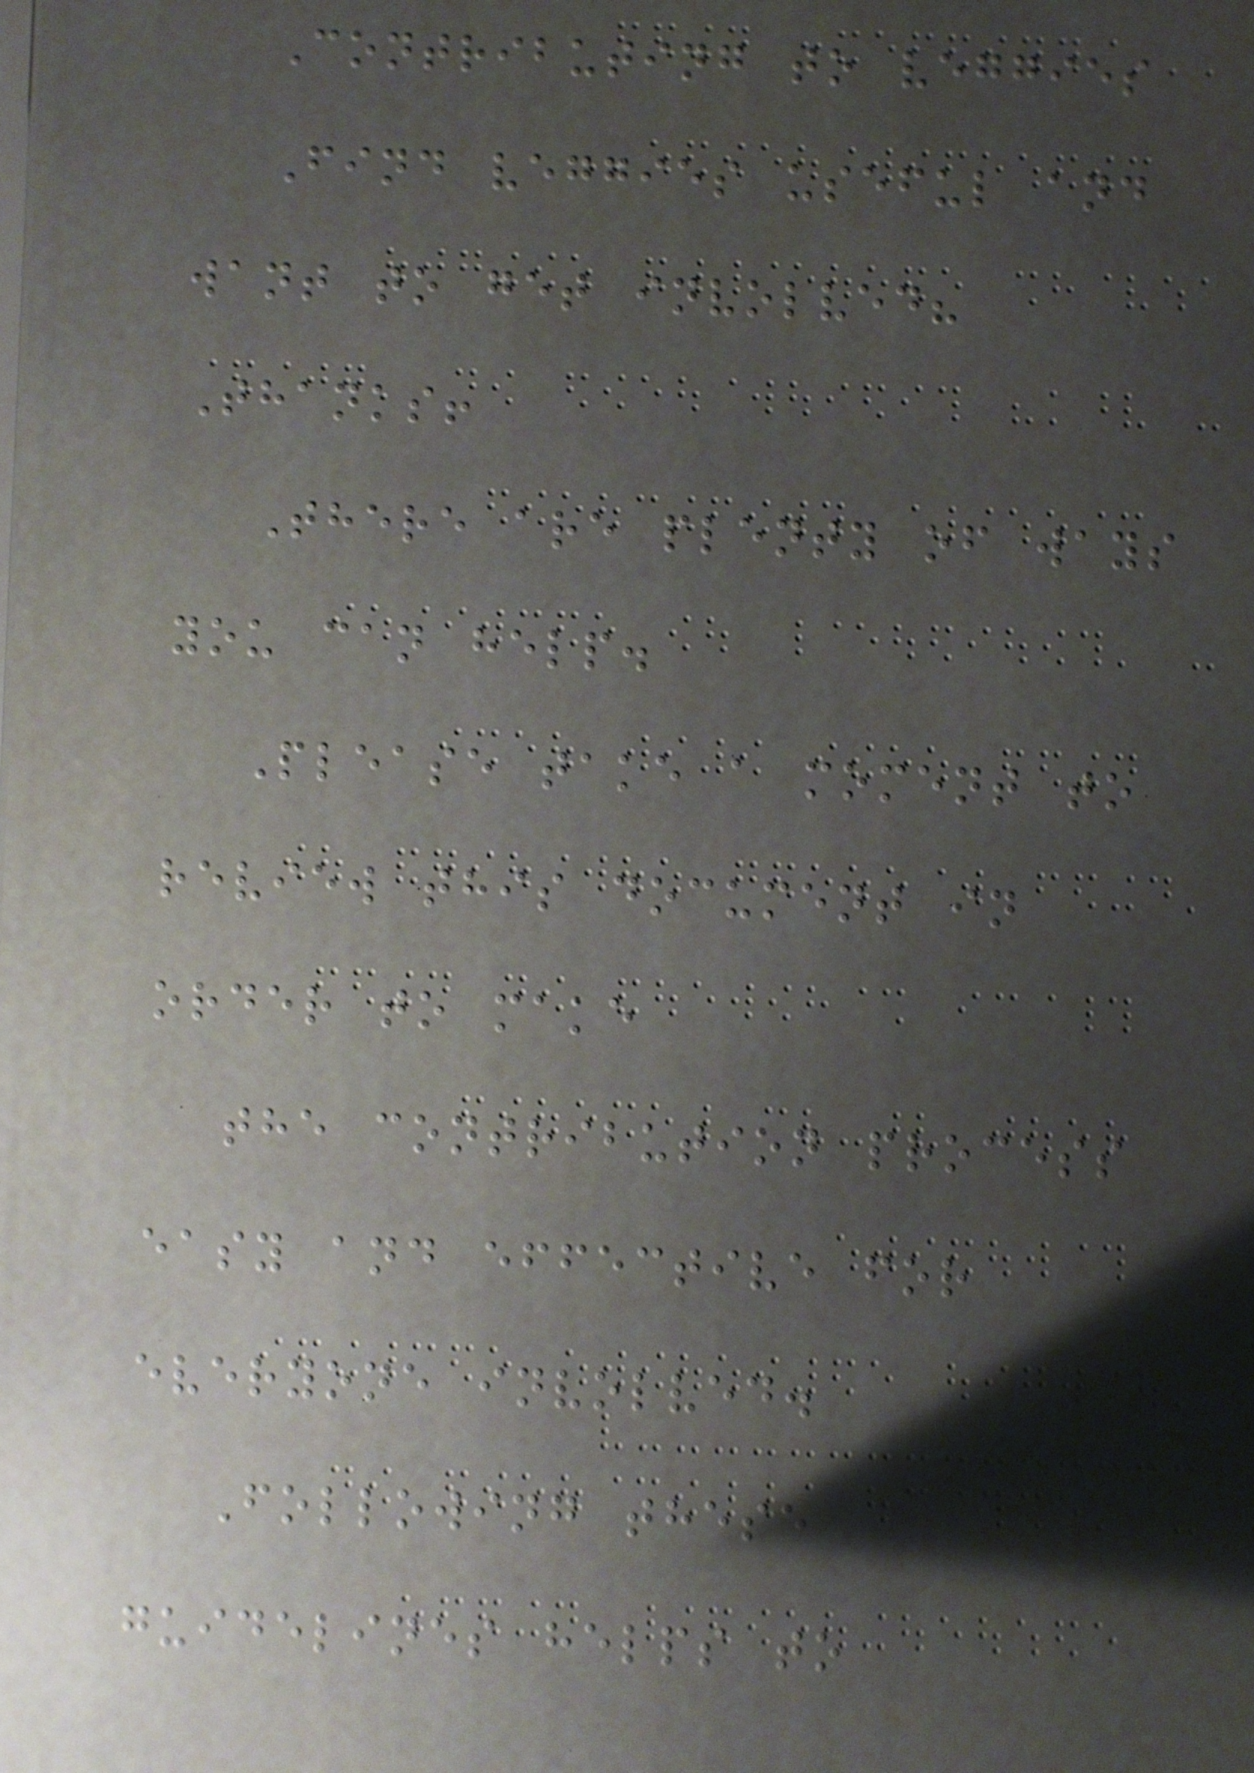Contributing to veggies
Find veggies useful and
want to get involved?
Thanks!
There are plenty of ways
you can help.
Please take a moment to
review this document in
order to make
the contribution process
easy and effective for
everyone involved.
Following these
guidelines helps to
